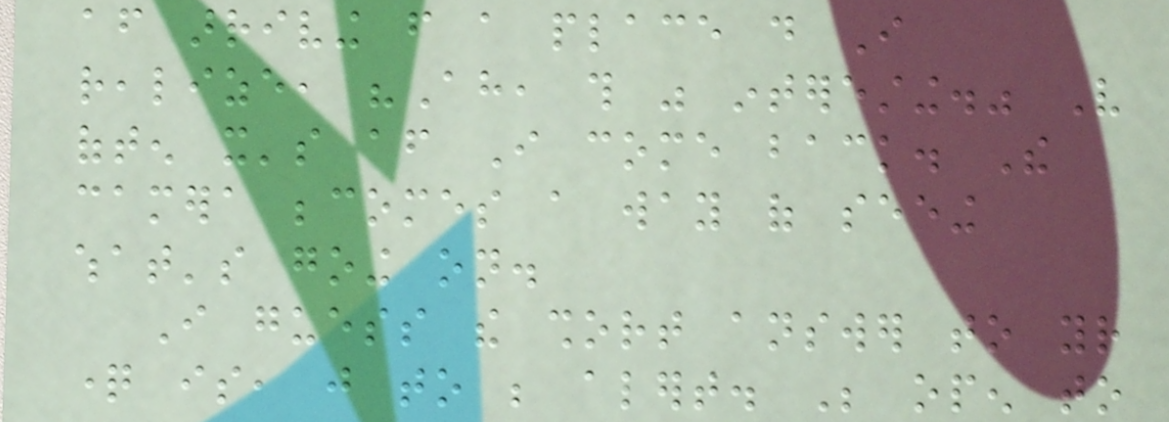after arriving from a place do I
realize, "Ah, this was interesting." Very
often it's after I come back. The
camera becomes a way of seeing
what's going on.
I guess the short answer to your
question is, just to be alert. Be open to
